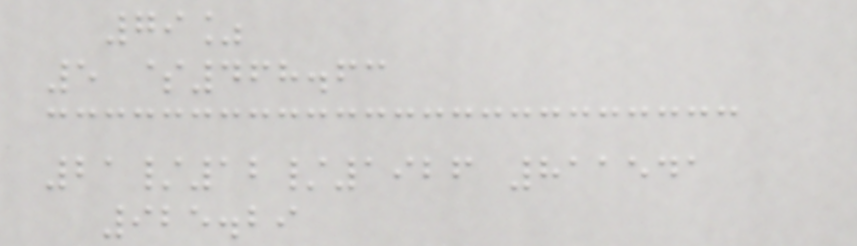79%
5 $468.63
21/12/1926 811541
925.29
